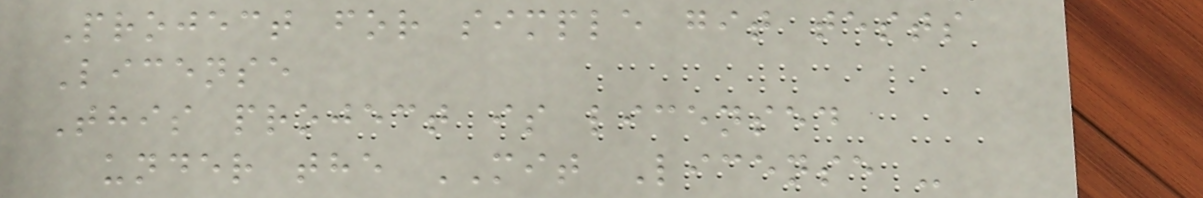Project for simple git tests
License
This project is licensed
under the MIT License -
